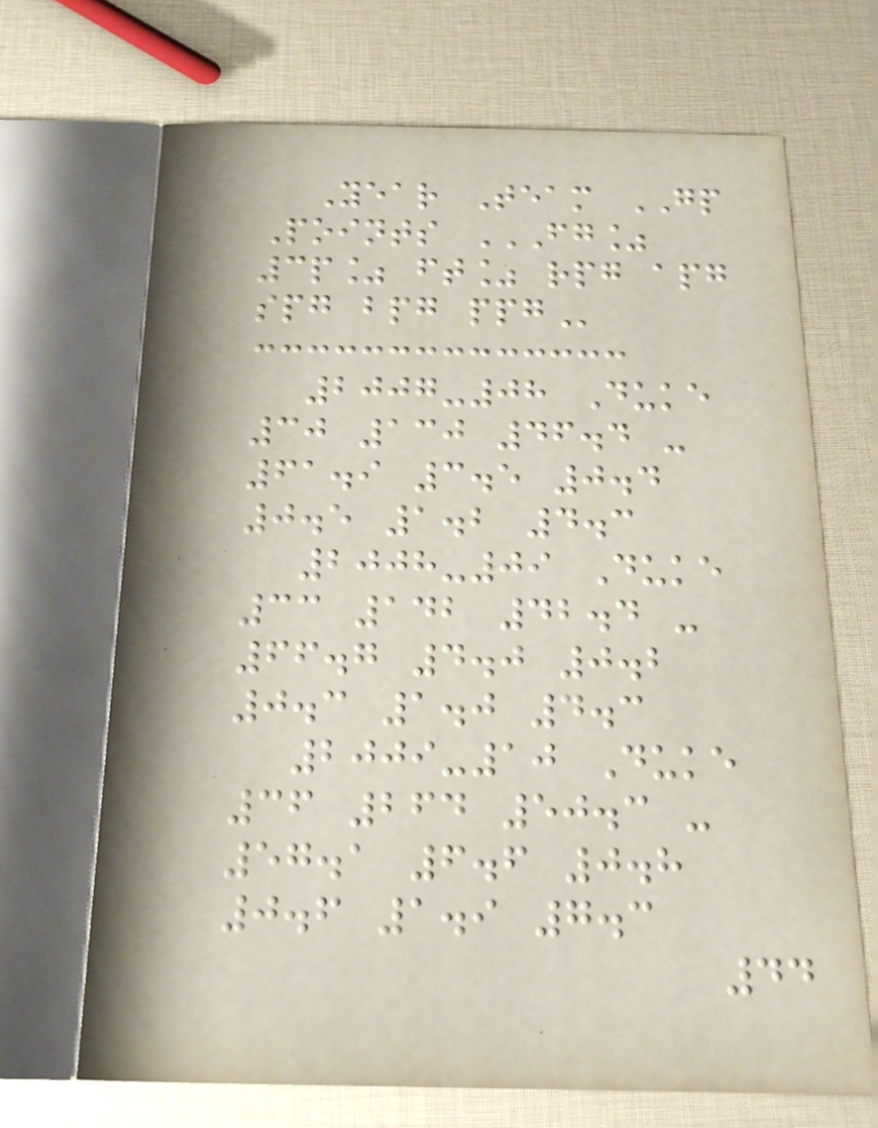Year Team GP
Points FG%
3P% FT% RPG APG
SPG BPG PPG
2007-08 Duke
30 130 46.4 -
61.9 3.5 0.4
0.5 1.2 4.3
2008-09 Duke
33 142 42.4 -
66.7 4.0 0.2
0.3 1.0 4.3
2009-10 Duke
36 264 50.3 -
57.1 6.6 0.8
0.6 1.9 7.3
44
